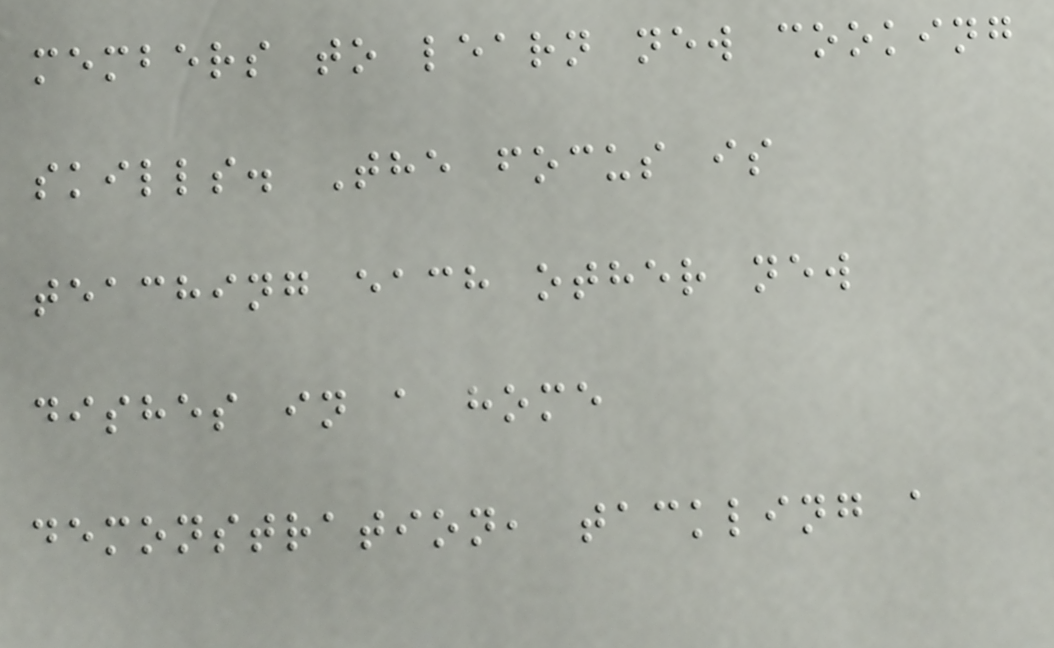members to learn new cooking
skills. The focus is
teaching each other new
dishes in a home
demonstration, tackling a
